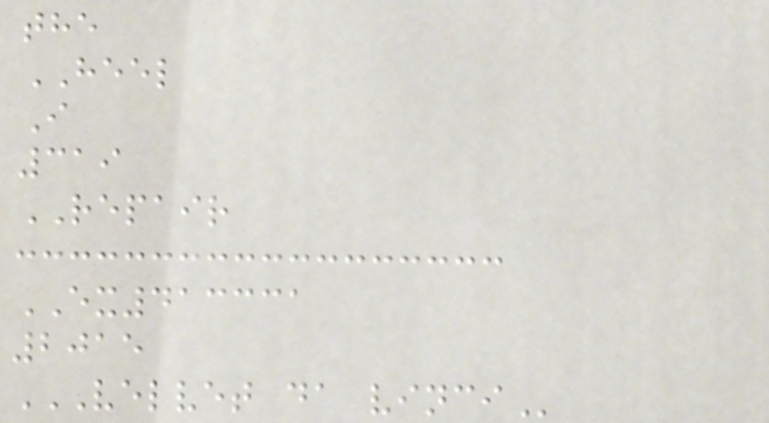the
HEEL
I
319
REPAIR
EX413331
2015
VELVET DA VINCI
